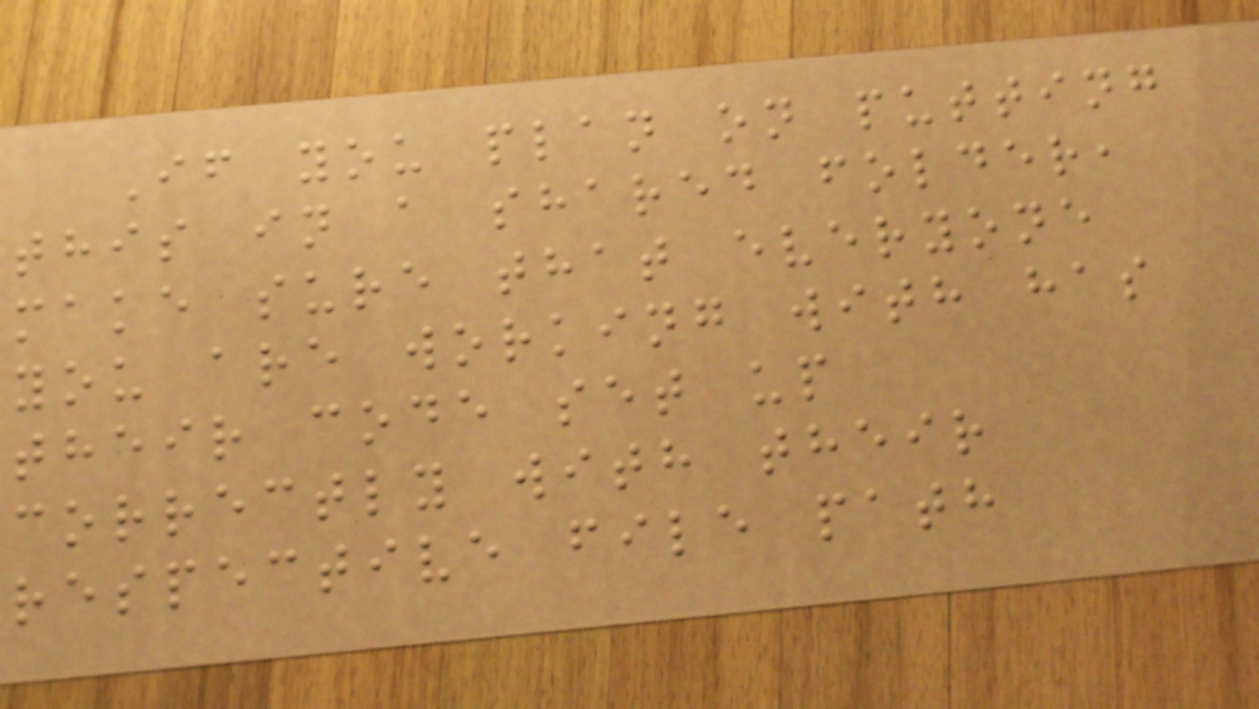If you plan on putting
this in a shared folder,
make sure that everyone
you are working with has
their code set up
correctly with their
respective file path
